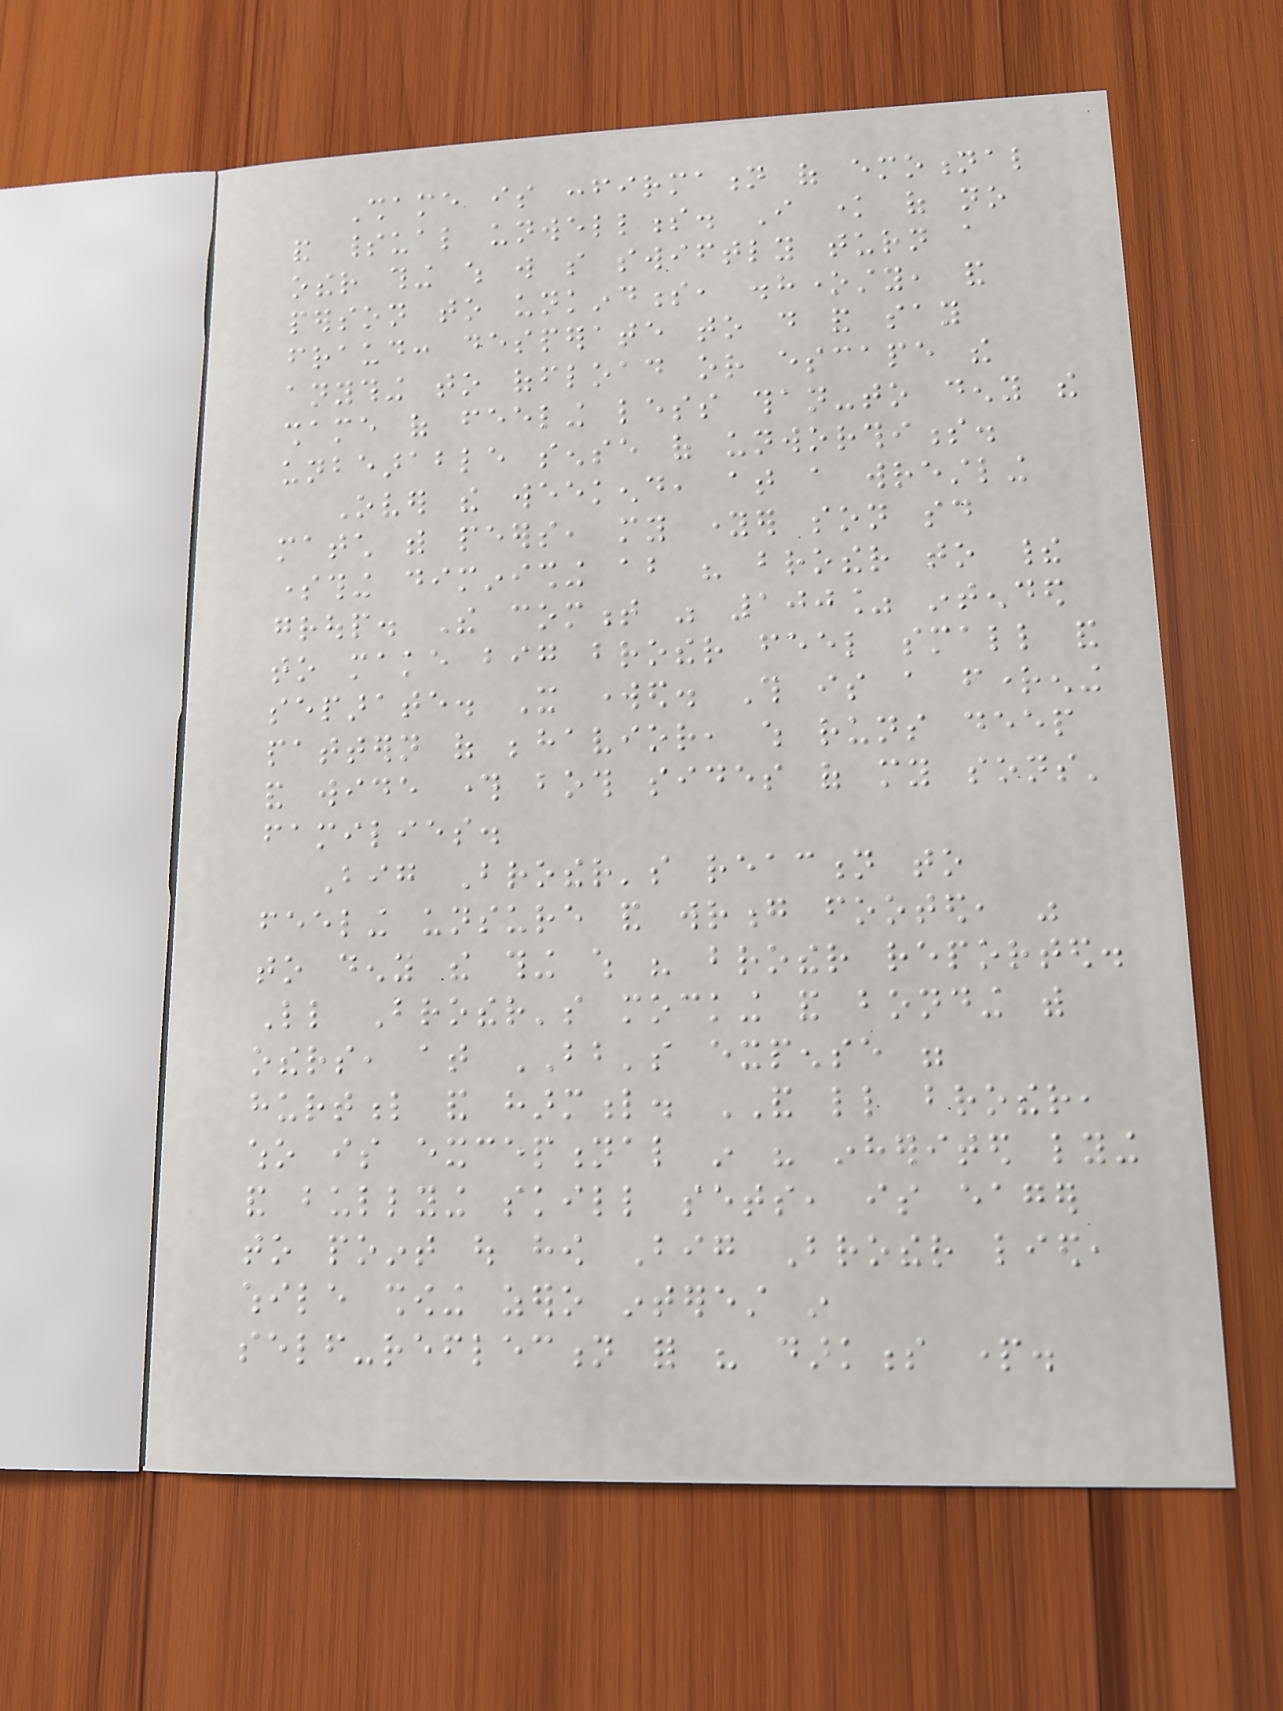Shame is confirmation of emotional
and spiritual unwellness. I know of no
other thing which will so swiftly turn a
person to unkindness, dishonesty, and
fraud: desperate to do and say
anything to offload or escape the
shame of feeling less than-to deny the
unbearable sense of unworthiness.
Over the weekend, at a wrestling
match with peers, my younger son said
something diminishing about his brother to their
group. The comment was 100% intended
to make big brother feel small and
separate. It worked. This is a frightening
pattern of behavior, which runs deep
and wide through both sides of my sons'
families.
Big Brother's reaction to
feeling unsure and wrong footed, was
to deny the thing which his brother reported.
Little Brother's mocking and bonding with
others, at BB's expense were
hurtful and harmful. AND little brother,
who is exceptional in his inherited lying
and bullying skill sets, is eager
to point out how Big Brother lied,
while showing zero interest in
self-reflection for his darkness part.
